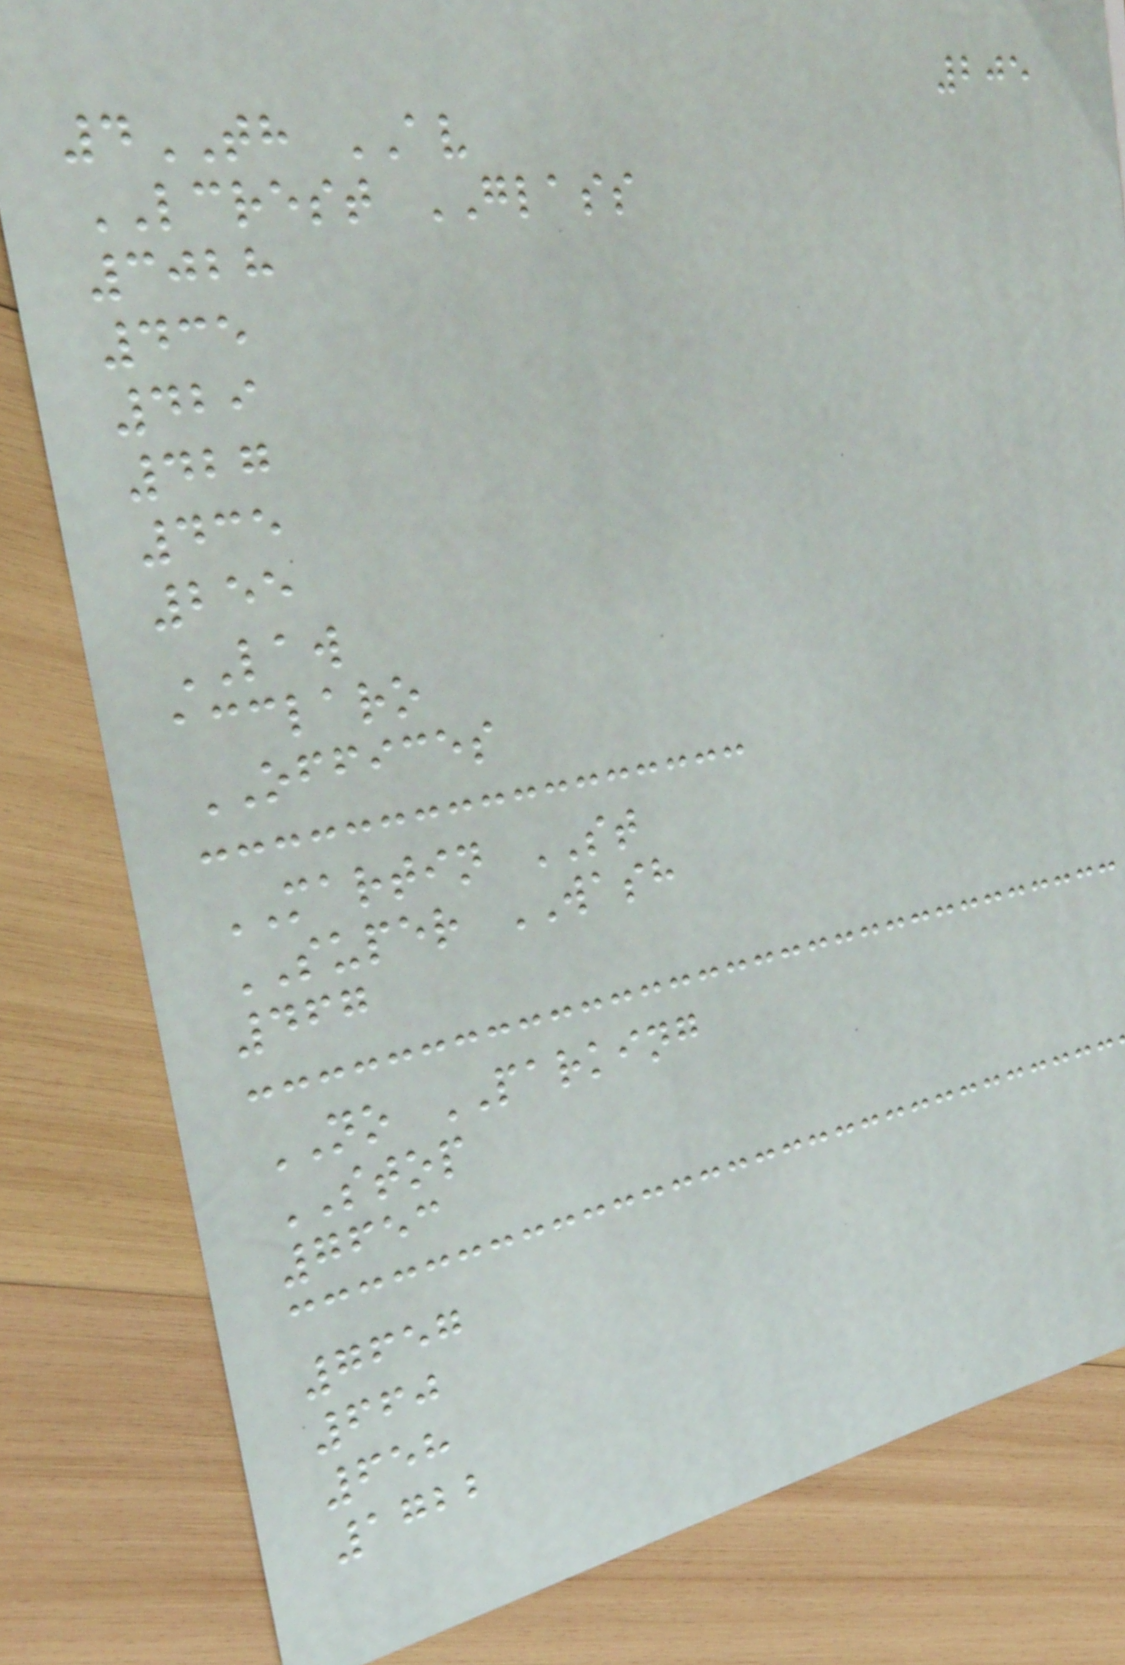205
4TH AV
LCREST GLASS
3028
435
429
427
435
255
LAW
acclaro
OFFICES
MARTIN ST
SUPER WASH
467
NO PARKING
STOP
7653
7657
660
658
1722
